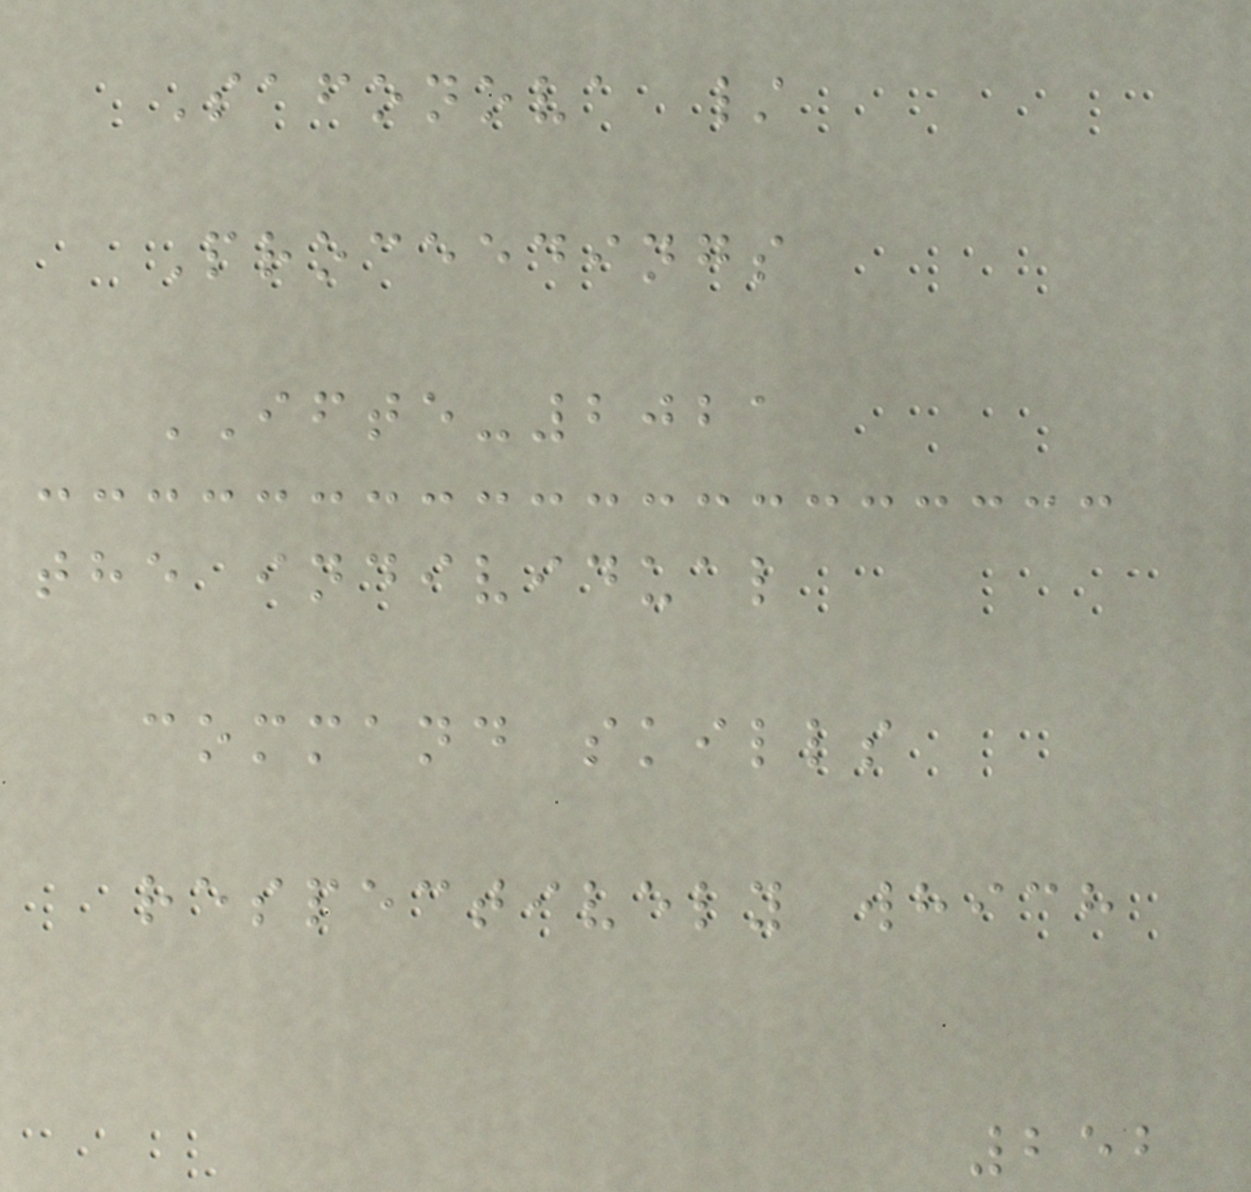Safonova /
Proceedings
IFTE-2021
the individual
command skills
respectively which
252
